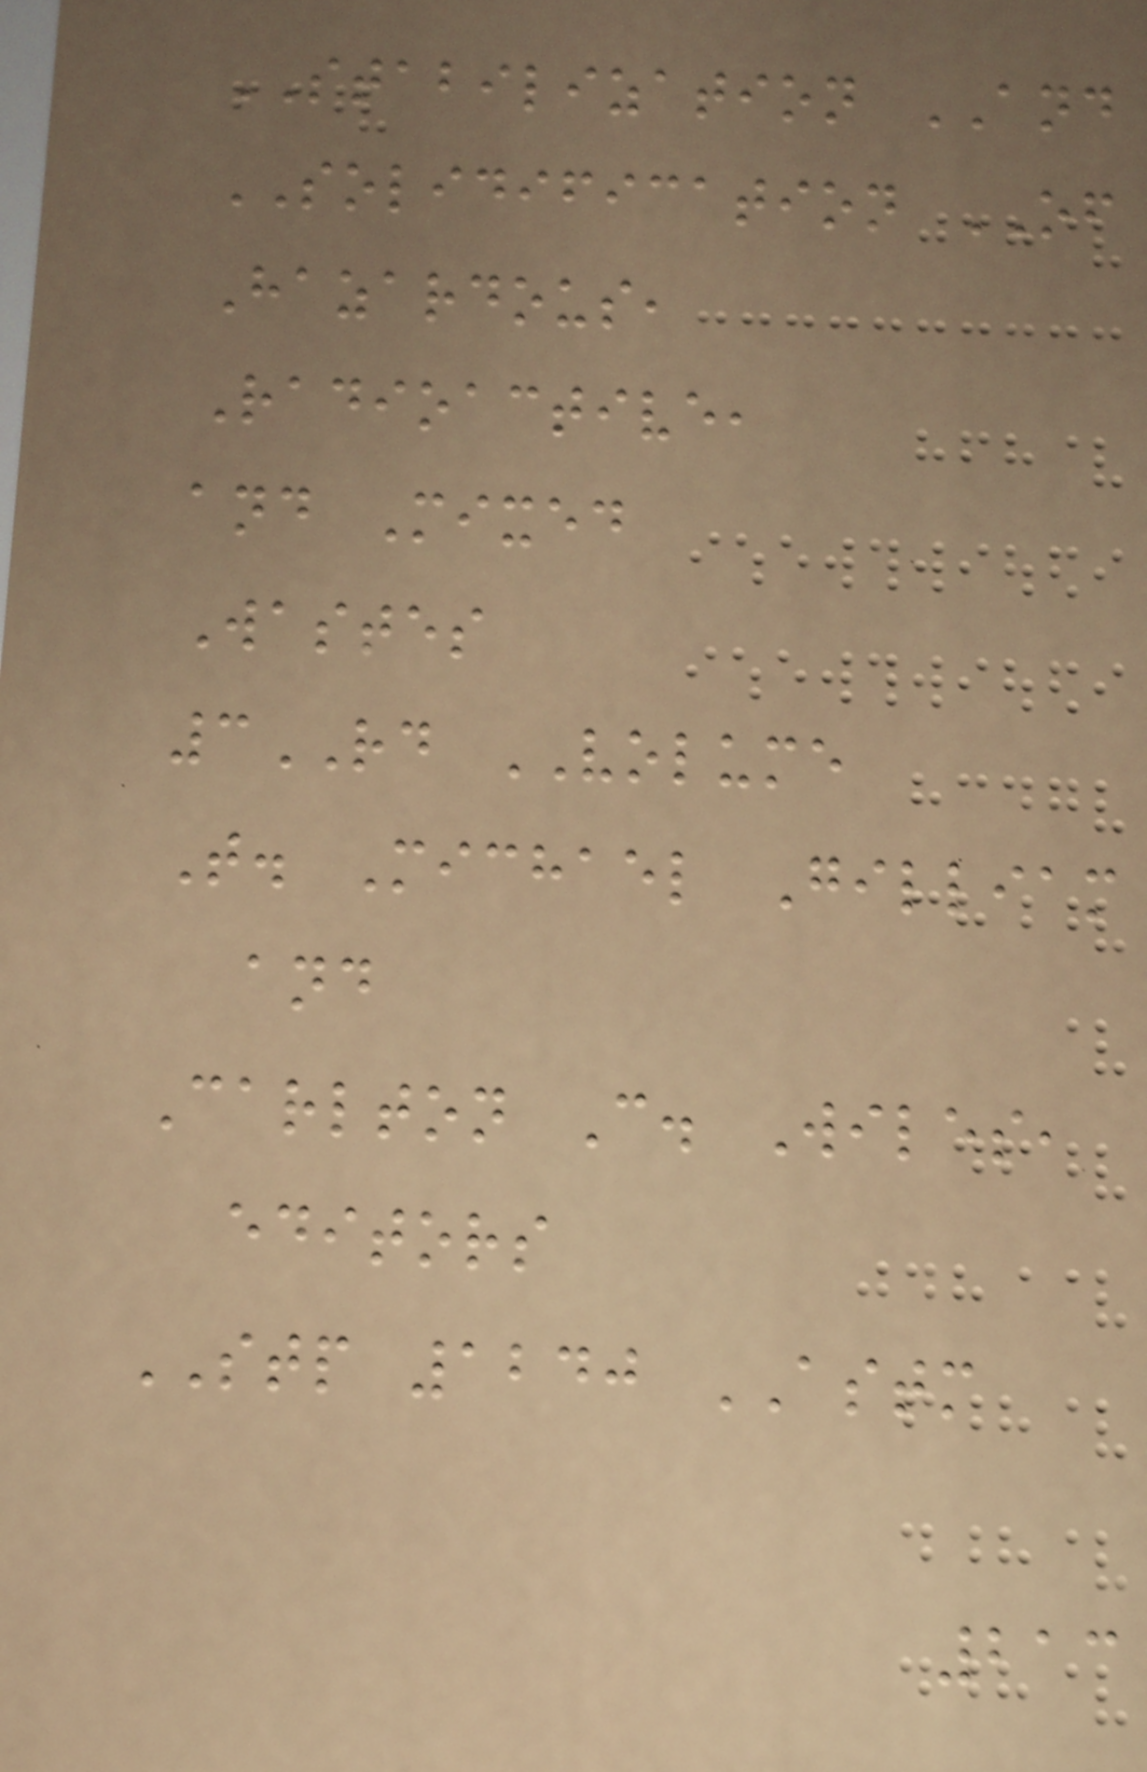STABILIZATION AND
SOLIDIFICATION OF
Hazardous,
Radioactive,
and Mixed
Wastes
3RD VOLUME
T. Michael Gilliam
and
Carlton C. Wiles,
editors
STP 1240 ASTM
213
